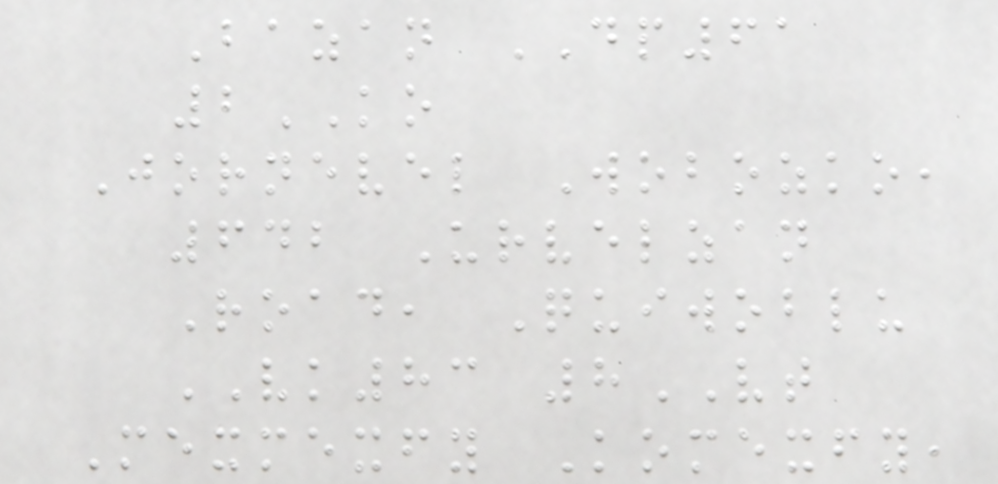Bazan DP61
2KO
Jornevel Wobozko,
642 Urvelzan
Road, Quiwoblu
VK83 8VT
Mexmexfy Komexfy,
